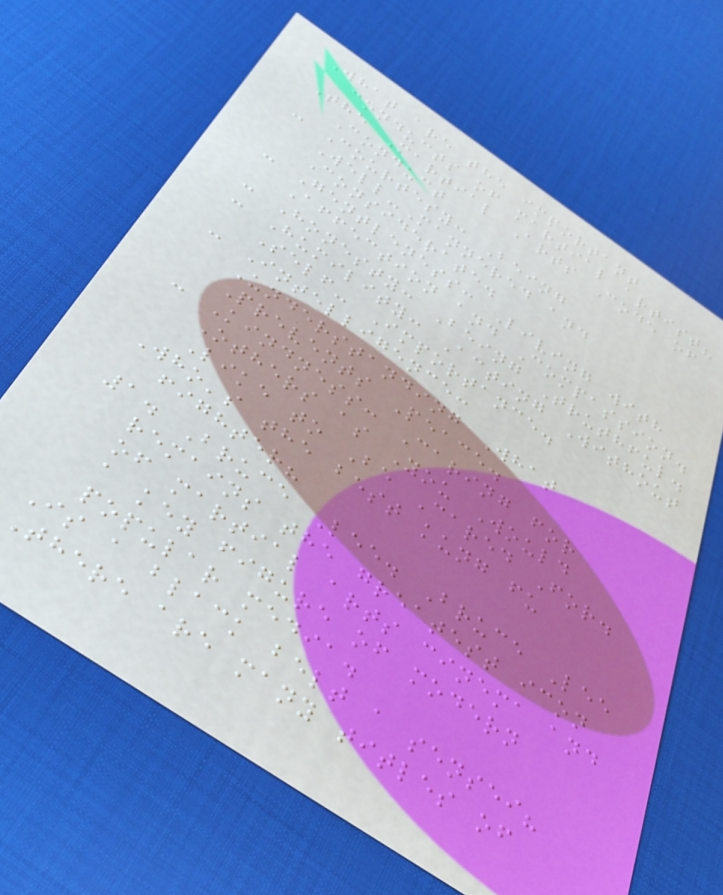What are the important
conducts of martial artist?
The Martial Arts Code of
Conduct
- Courtesy: Being
Well-Mannered and
Considerate.
- Gentleness: Living with
Affection and Compassion.
- Honesty: Being Truthful.
- Humility: Acting Without
Self- Importance.
- Intelligence:
Understanding What
Prevents Peace.
- Kindness: Caring for
Others as You Would
Like to Be Cared For.
Who's the best kung fu
fighter?
1. Bruce Lee. Bruce Lee
remains the greatest icon
of martial arts cinema and
a key figure of modern
popular media.
Is a black belt a sensei?
There are many titles of
